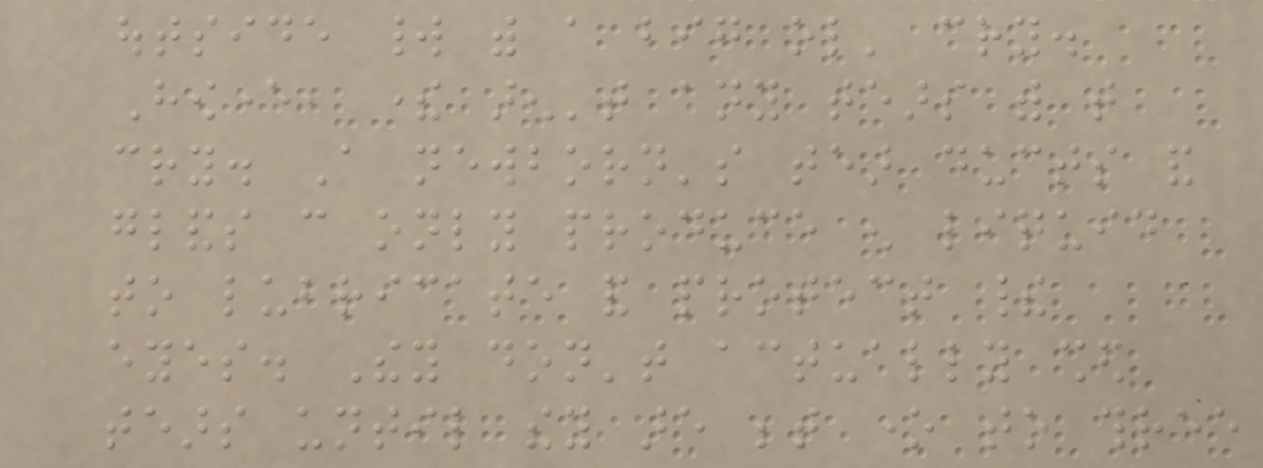outside world with a big ol' cry.
However, there aren't any tears with that
cry. A newborn's tear ducts and
glands can only produce enough liquid
to lubricate and protect their
eyes. They don't actually shed
tears until they are between one to three
